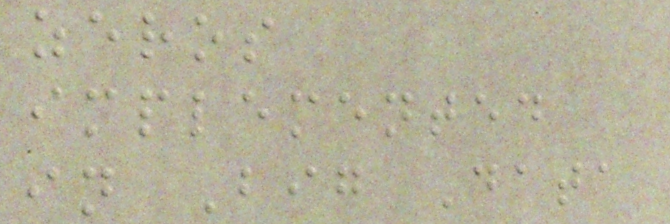zeros
implemented
in Big Data
